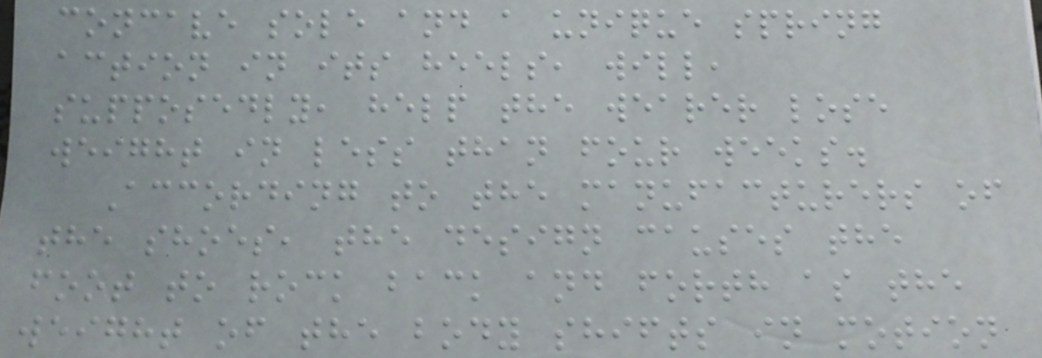concave sole and a unique spring
action in its heels, will,
supposedly, help the wearer lose
weight in less than four weeks.
According to the manufacturers of
the shoes, the design causes the
foot to rock back and forth as the
weight of the body shifts in motion
